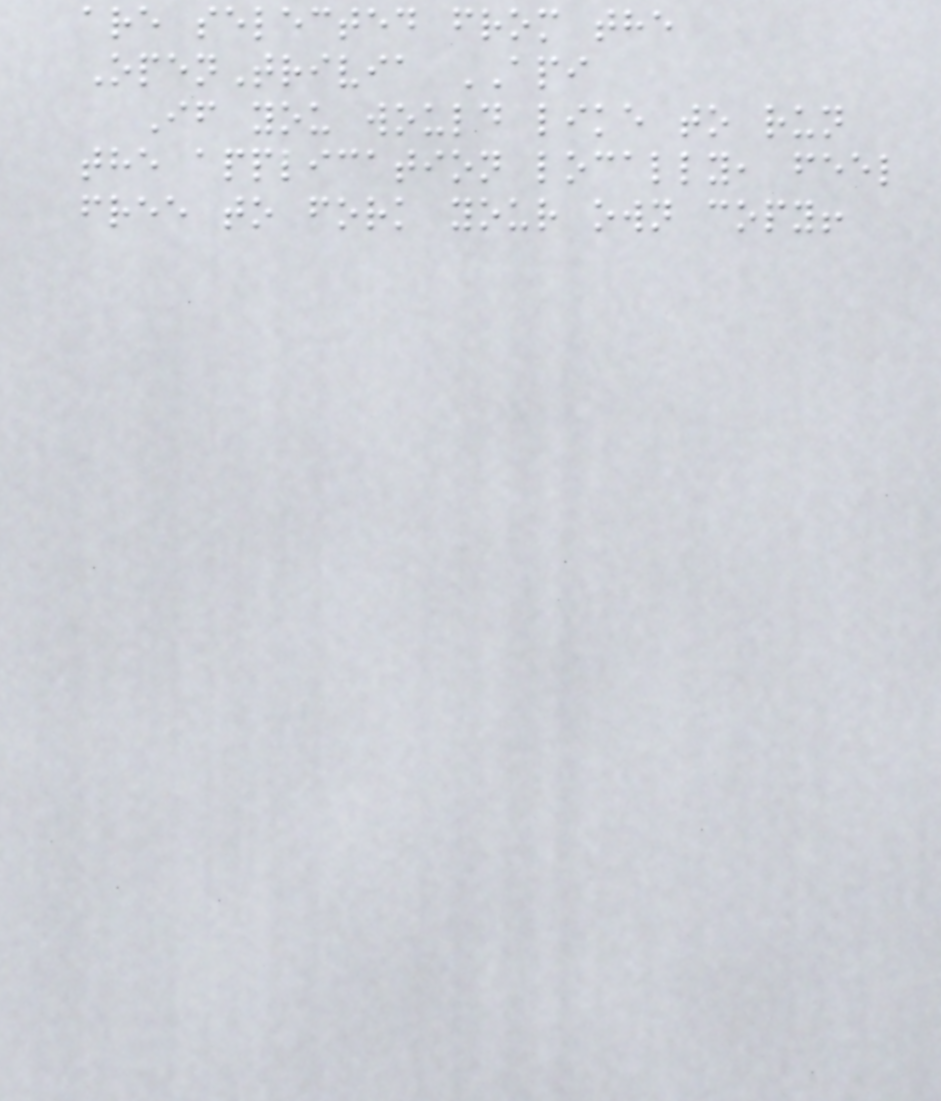are selected from the
OpenTrivia API
If you would like to run
the application locally, feel
free to fork your own copy!
